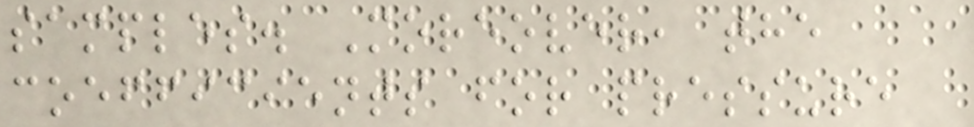samples. Moreover, the
coefficients for pressure
